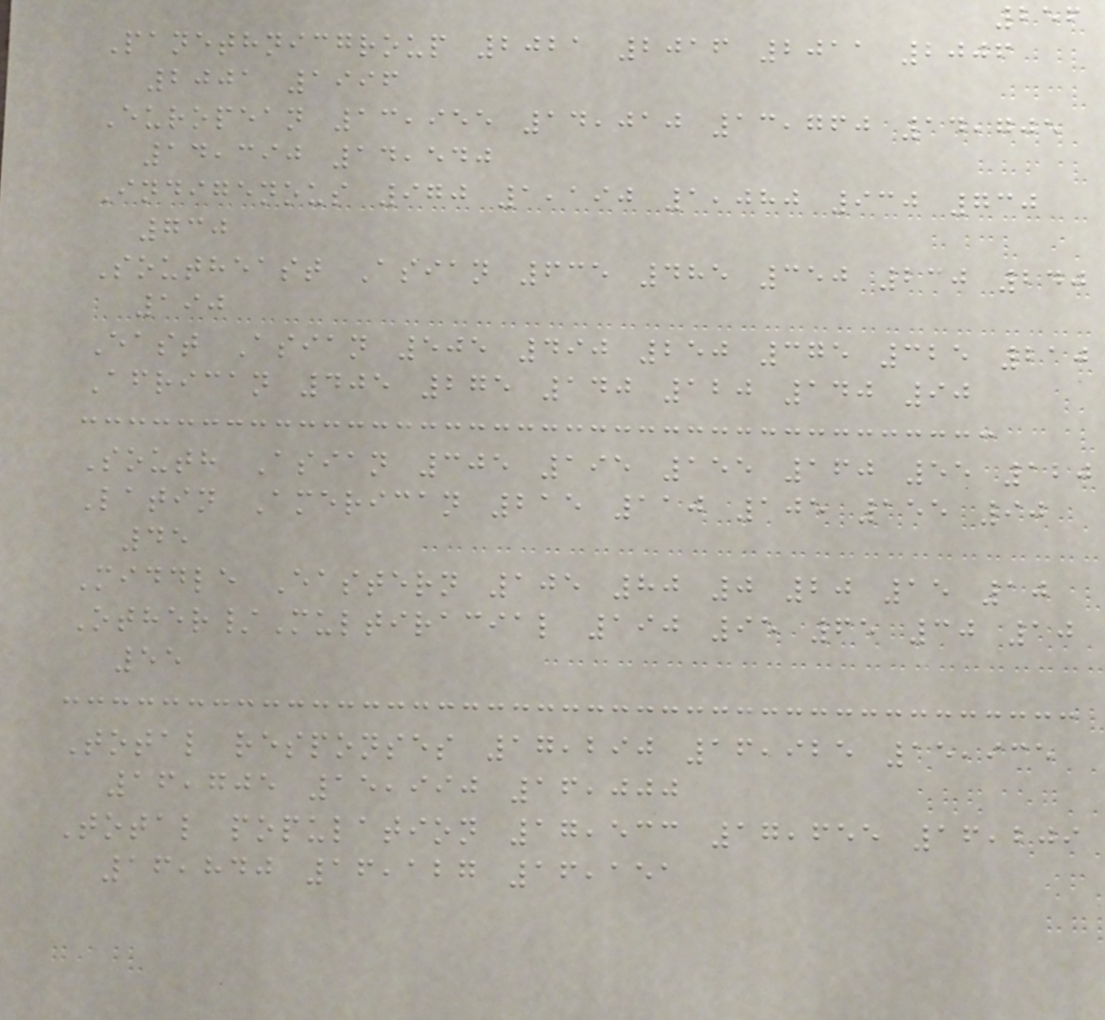256
Panethnicgroup 2021 2016 2011 2006
2001 1996
European 13,955 14,010 13,760 14,705
14,390 14,540
Indigenous 970 1,190 1,080 930 730
730
Southeast Asian 635 485 350 230 240
190
East Asian 505 490 250 375 325 210
African 405 275 140 120 140 90
South Asian 305 195 155 160 55 120
Latin American 215 110 105 155 90
45
Middle Eastern 105 80 0 20 15 10
Other/Multiracial 190 95 65 30 10
55
Total responses 17,290 16,925 15,935
16,705 15,990 16,000
Total population 17,533 17,655 16,209
16,840 16,127 16,151
